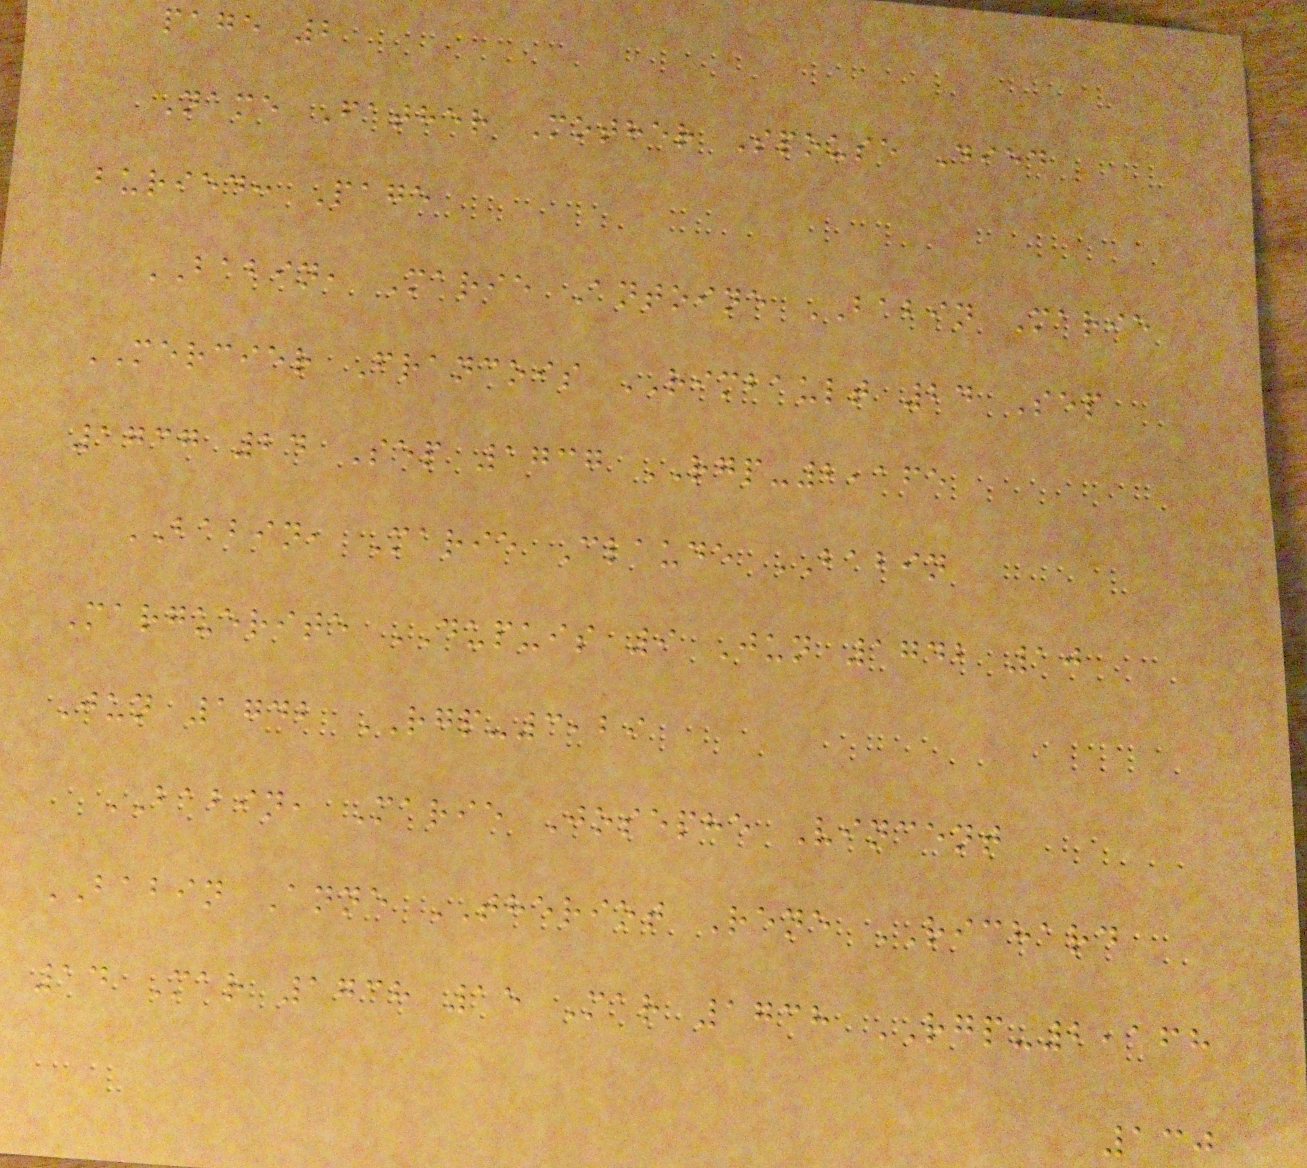page 2
Name Father Mother Spouse Died
buried: Page
BABIN, Marie Antoine BABIN Marie
MERCIER Francois RIMBAULT 24 Sep
1737 24 Sep 1737 RGP-2,165
BABIN, Marie Claude BABIN
Marguerite DUPUIS 9 Jun 1742 10
Jun 1742 RGP-3,29
BABIN, Marie Josephe Vincent
BABIN Anne THERIOT Rene RICHARD
14 Mar 1738 15 Mar 1738 RGP-2,168
130
